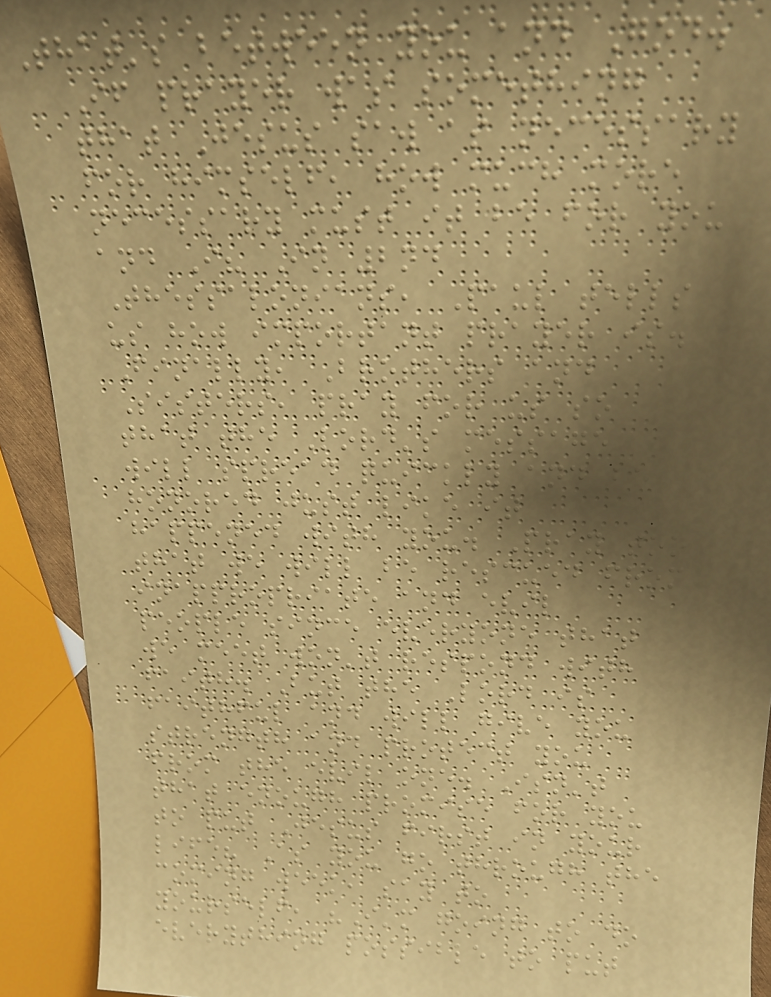That's between you and God.
If prayer was something
that Jesus saw as necessary
for himself, how much more
necessary must it be for you
and I? In 2nd
Thessalonians, Paul tells
us how important prayer is.
Finally, Brothers and
Sisters, pray for us so
that the Lord's message
will spread quickly and be
honored just like it
happened with you. Pray too
that we will be rescued from
inappropriate and evil
people since everyone that
we meet won't respond with
faith. But the Lord is
faithful and will give you
strength and protect you
from the evil one. Isn't
that enough promise for you
to put Jesus first in your
life? As you go through the
coming week, say to
yourself, "I'm going to do
everything possible to put
